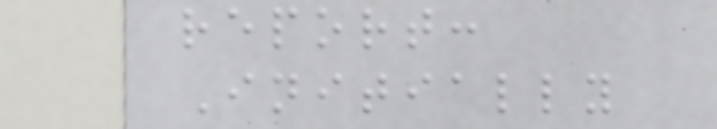report:
Initially
